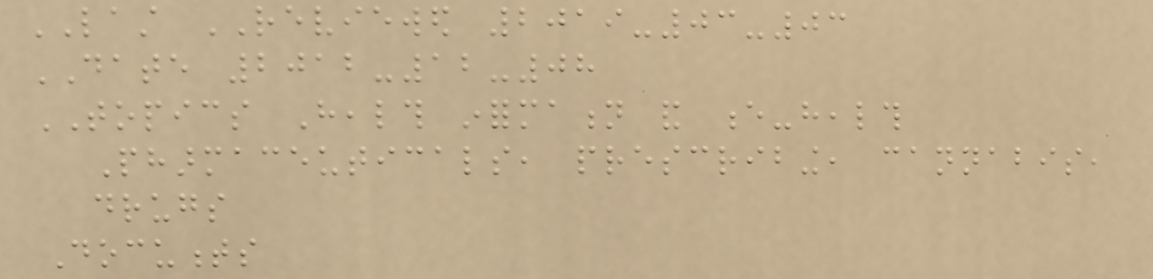LAST REVIEWED 2019-03-03
DATE 2012-12-08
TOPICS Health information and e-health
Pharmaceuticals, prescribing, cannabis,
drugs
Documents
